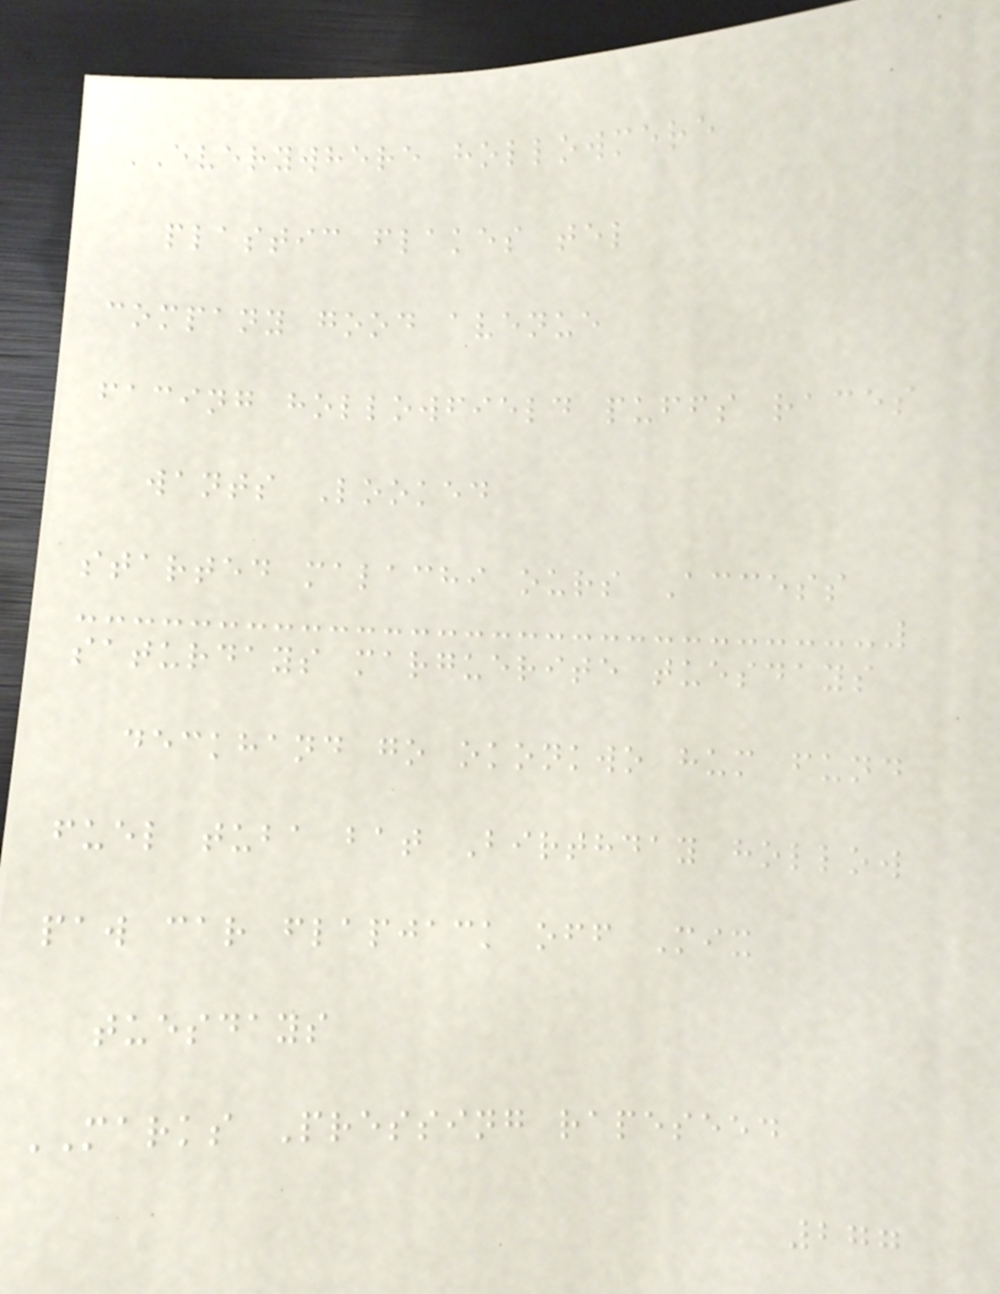EVERYWHERE hollowmere
plastic flakes tel
company good avenue
facing hollowfield puffs races
wants Looked
started malachi ours Access
saturdays marguerite tuesdays
deckhand go okonkwo hum fund
fuel tuba bat Birthday hollow
paw car flapjack off Mix
tuesdays
MARKS Pressing rapeseed
277
